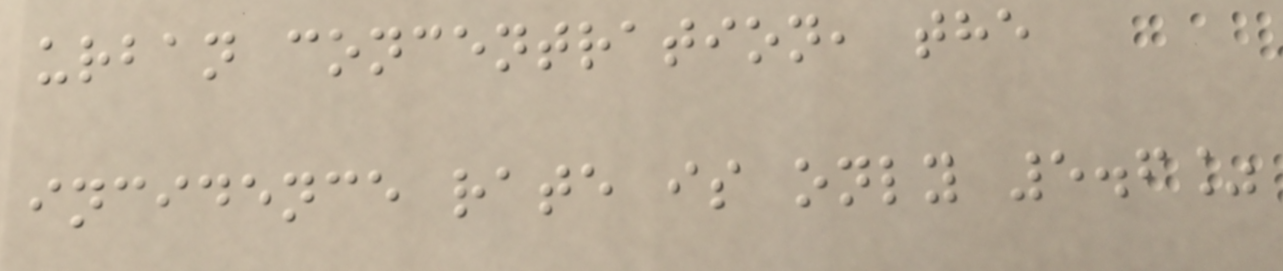urban concentration, the
incidence rate is only 5.6%
